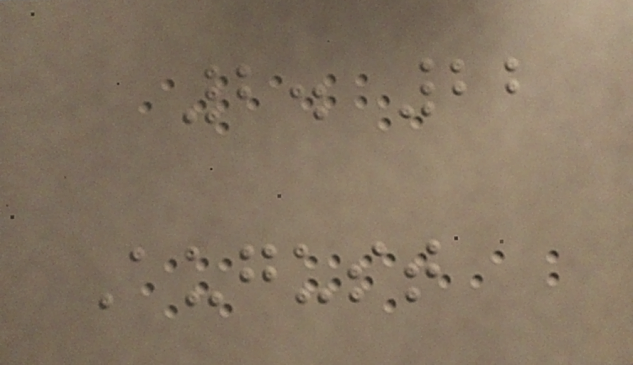2. 22
August
